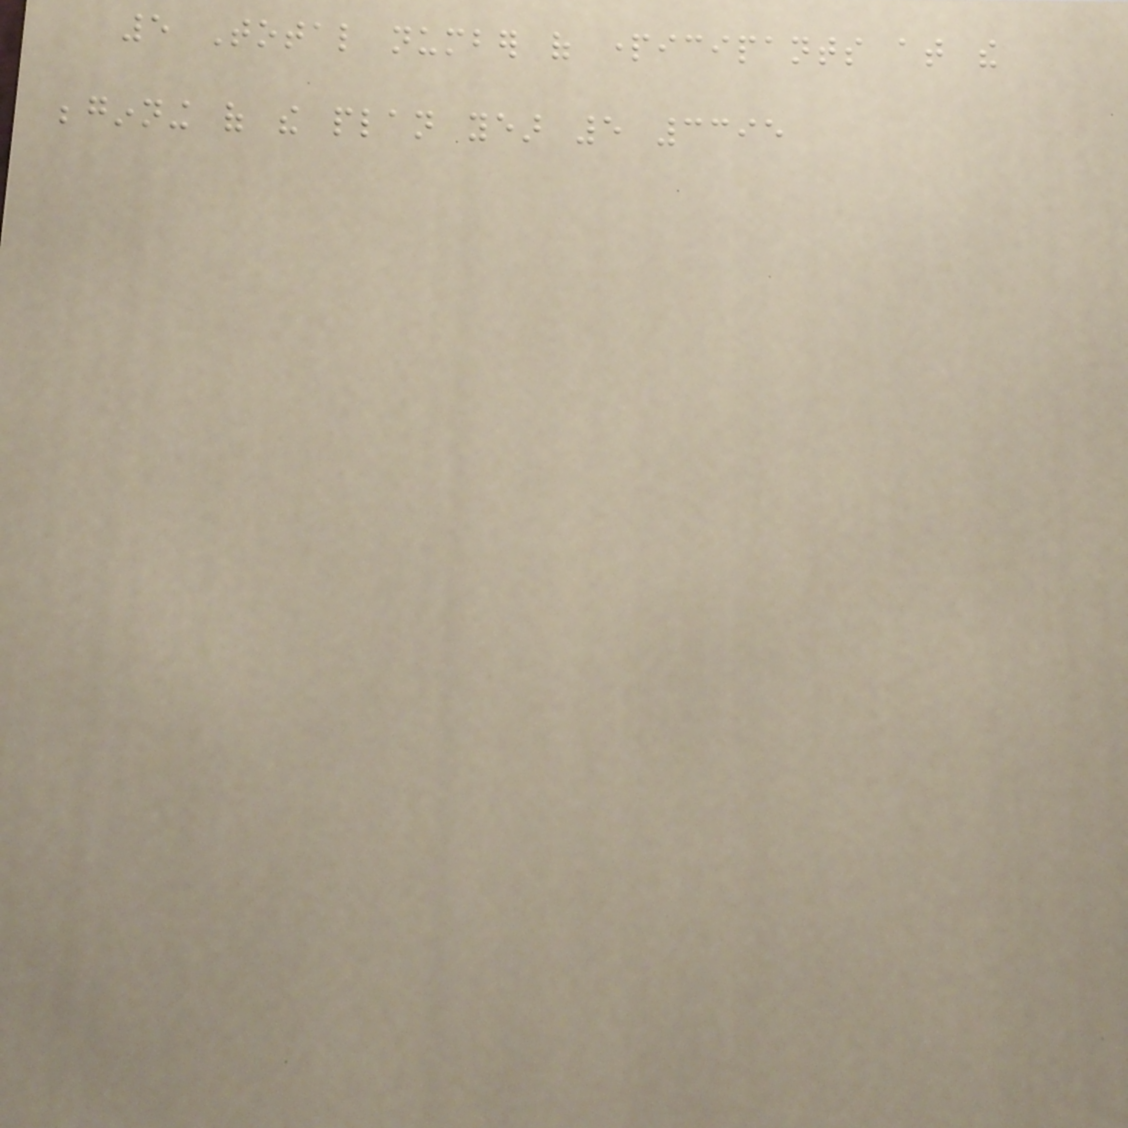5 Total number of participants at the
beginning of the plan year 5 3395
